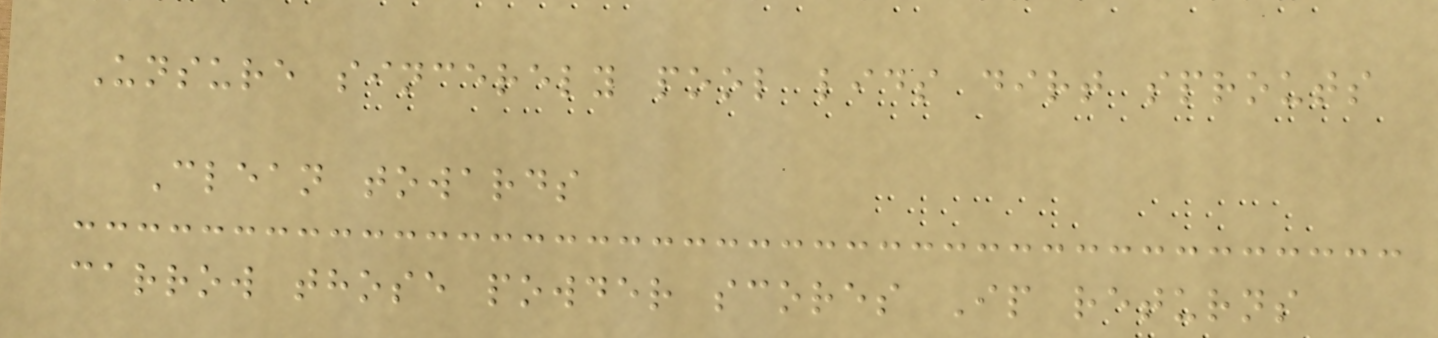Unsure sincerely pool lids dirt sprouts
Clean towards
carrow those powder scores Ip returns
